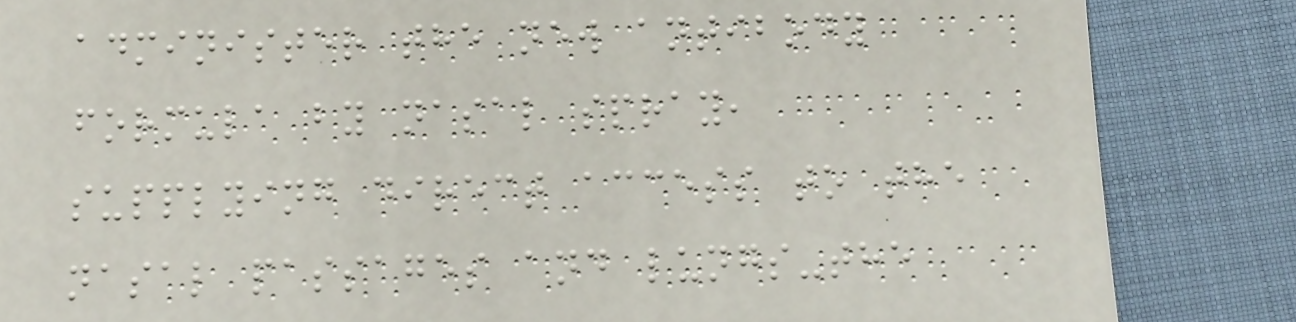administer the new antibody
formula by nasal spray,
supplying direct access to the
nasal passages and lungs-the
